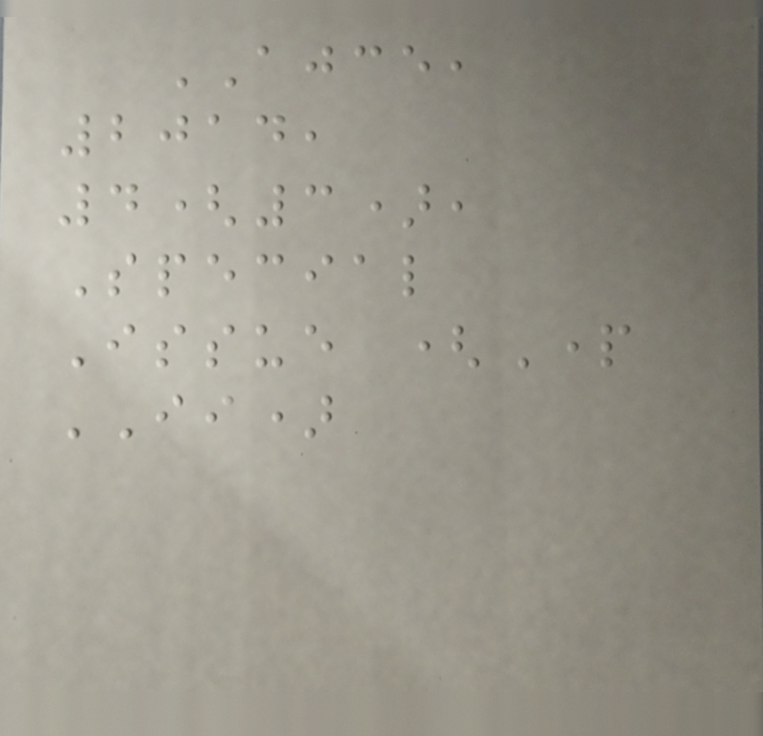AJCE,
2014,
4(3),
Special
Issue (Part
II)
